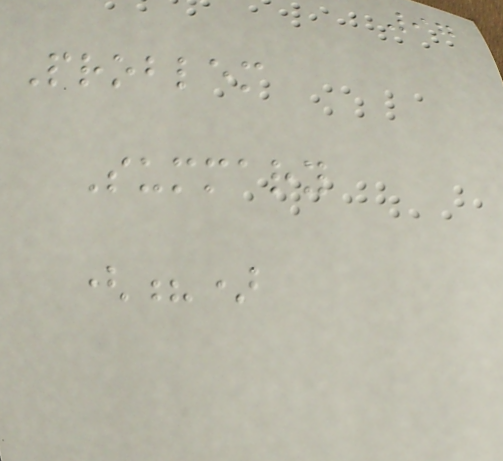97
Problem
Summary
(?)
